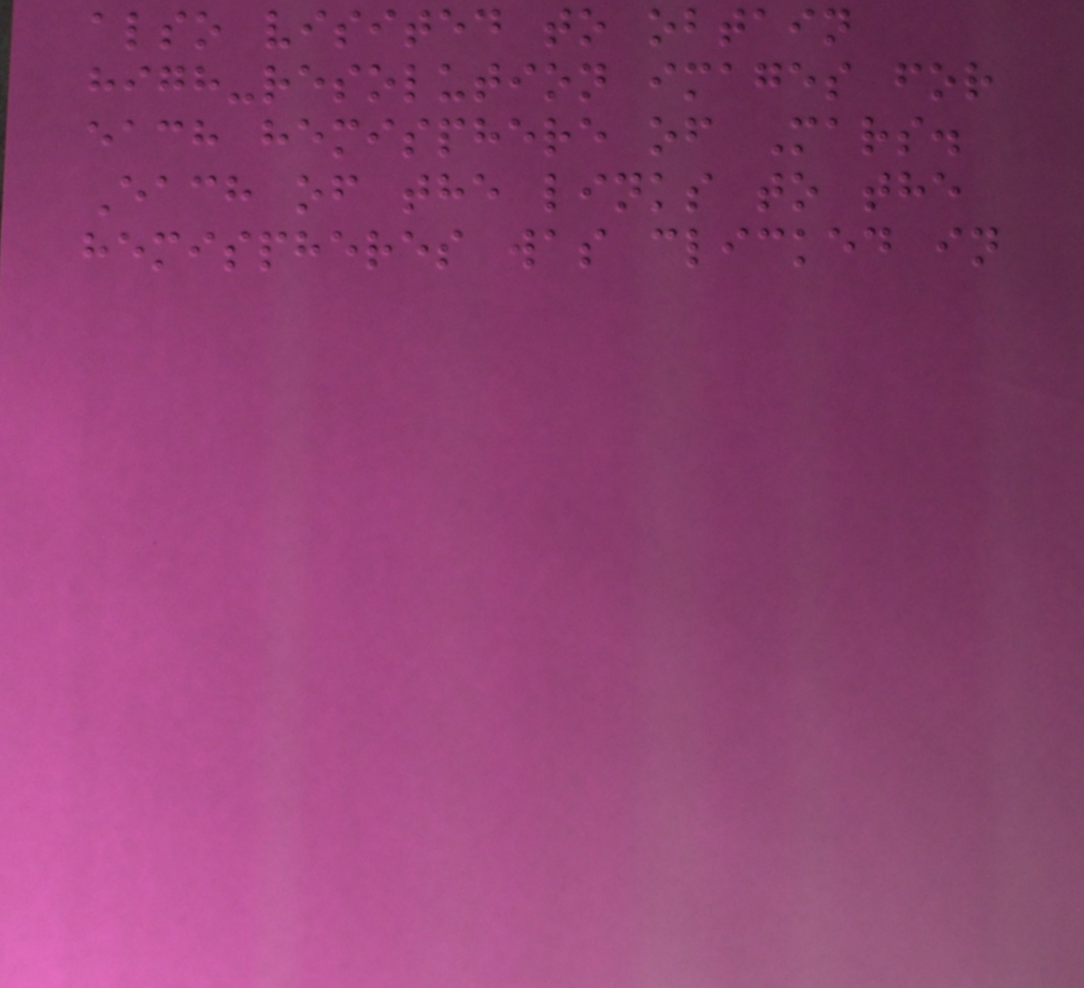also visited to obtain
high-resolution images for
each hemisphere of Mars.
Each of the links to the
hemispheres was clicked in
